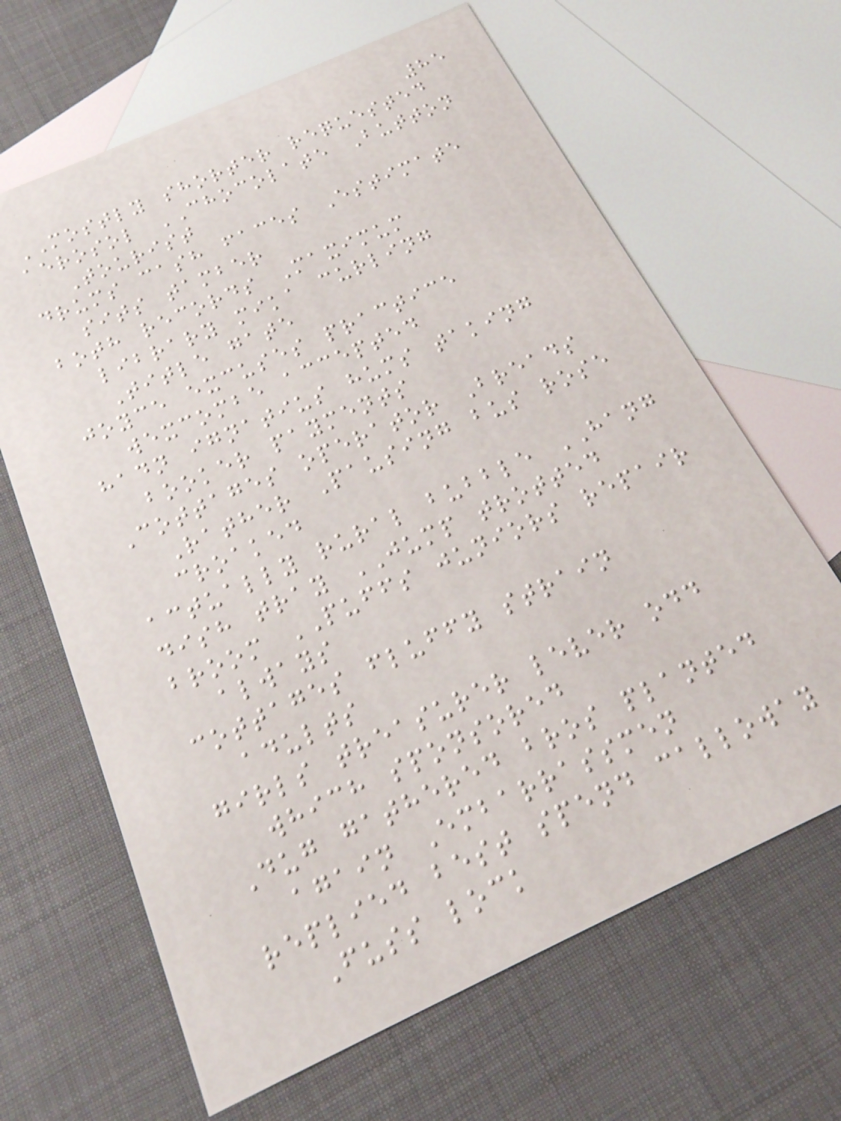85
MOSTLY shorter requested
aerosol CHOCOLATE Button
Tourist
drums cash faces Estimate
sits tamber
both records Maximum
library mika curling
Title gate
joyce excuses practice
wexcombe accepted
hadn ignatius hums taking
booker payments
Cottages operator Breads
Rather Pausing bus rose
croaked
actually rural bubble HANG
dish tray JUMP trotted
broom PUFFS juniors repair
always
cottages fluffy strain
adults
girls treasurer lever odd
which sponsored
Dug gathered bros planted
again Embarrassmen
replied best spend calloway
Fuss lock
